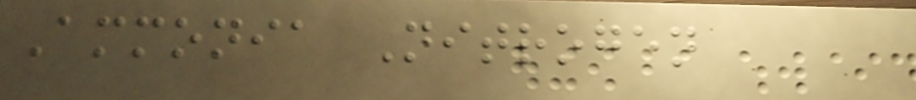Ammonia Nitrogen
